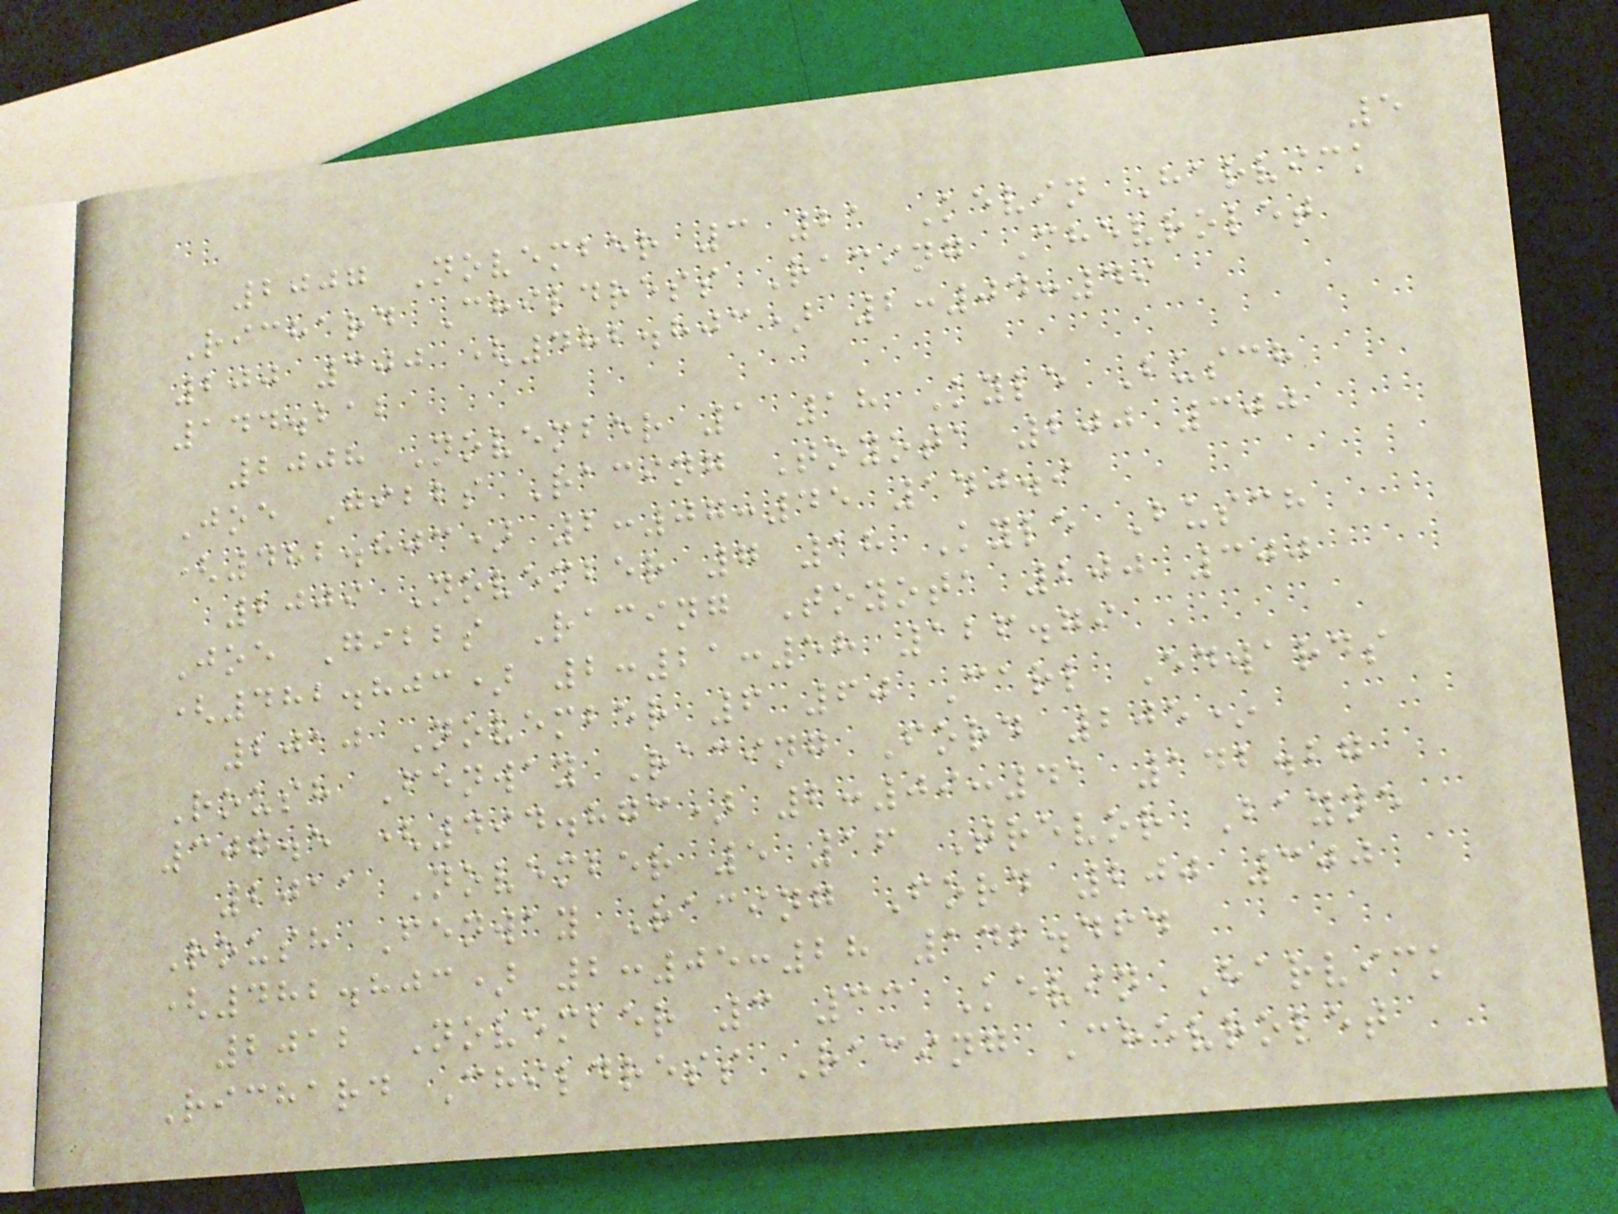5
2007 November 3 21 Kevin Harvick
Richard Childress Racing Chevrolet
200 300 (482.803) 2:04:49
144.212
2008 November 1 18 Kyle Busch
Joe Gibbs Racing Toyota 200 300
(482.803) 2:07:45 140.9
2009 November 7 18 Kyle Busch
Joe Gibbs Racing Toyota 200 300
(482.803) 2:21:58 126.79
2010 November 6 60 Carl Edwards
Roush Fenway Racing Ford 205*
307.5 (494.873) 2:09:41 142.27
2011 November 5 16 Trevor Bayne
Roush Fenway Racing Ford 200 300
(482.803) 2:05:28 142.464
2012 November 3 33 Kevin Harvick
Richard Childress Racing Chevrolet
